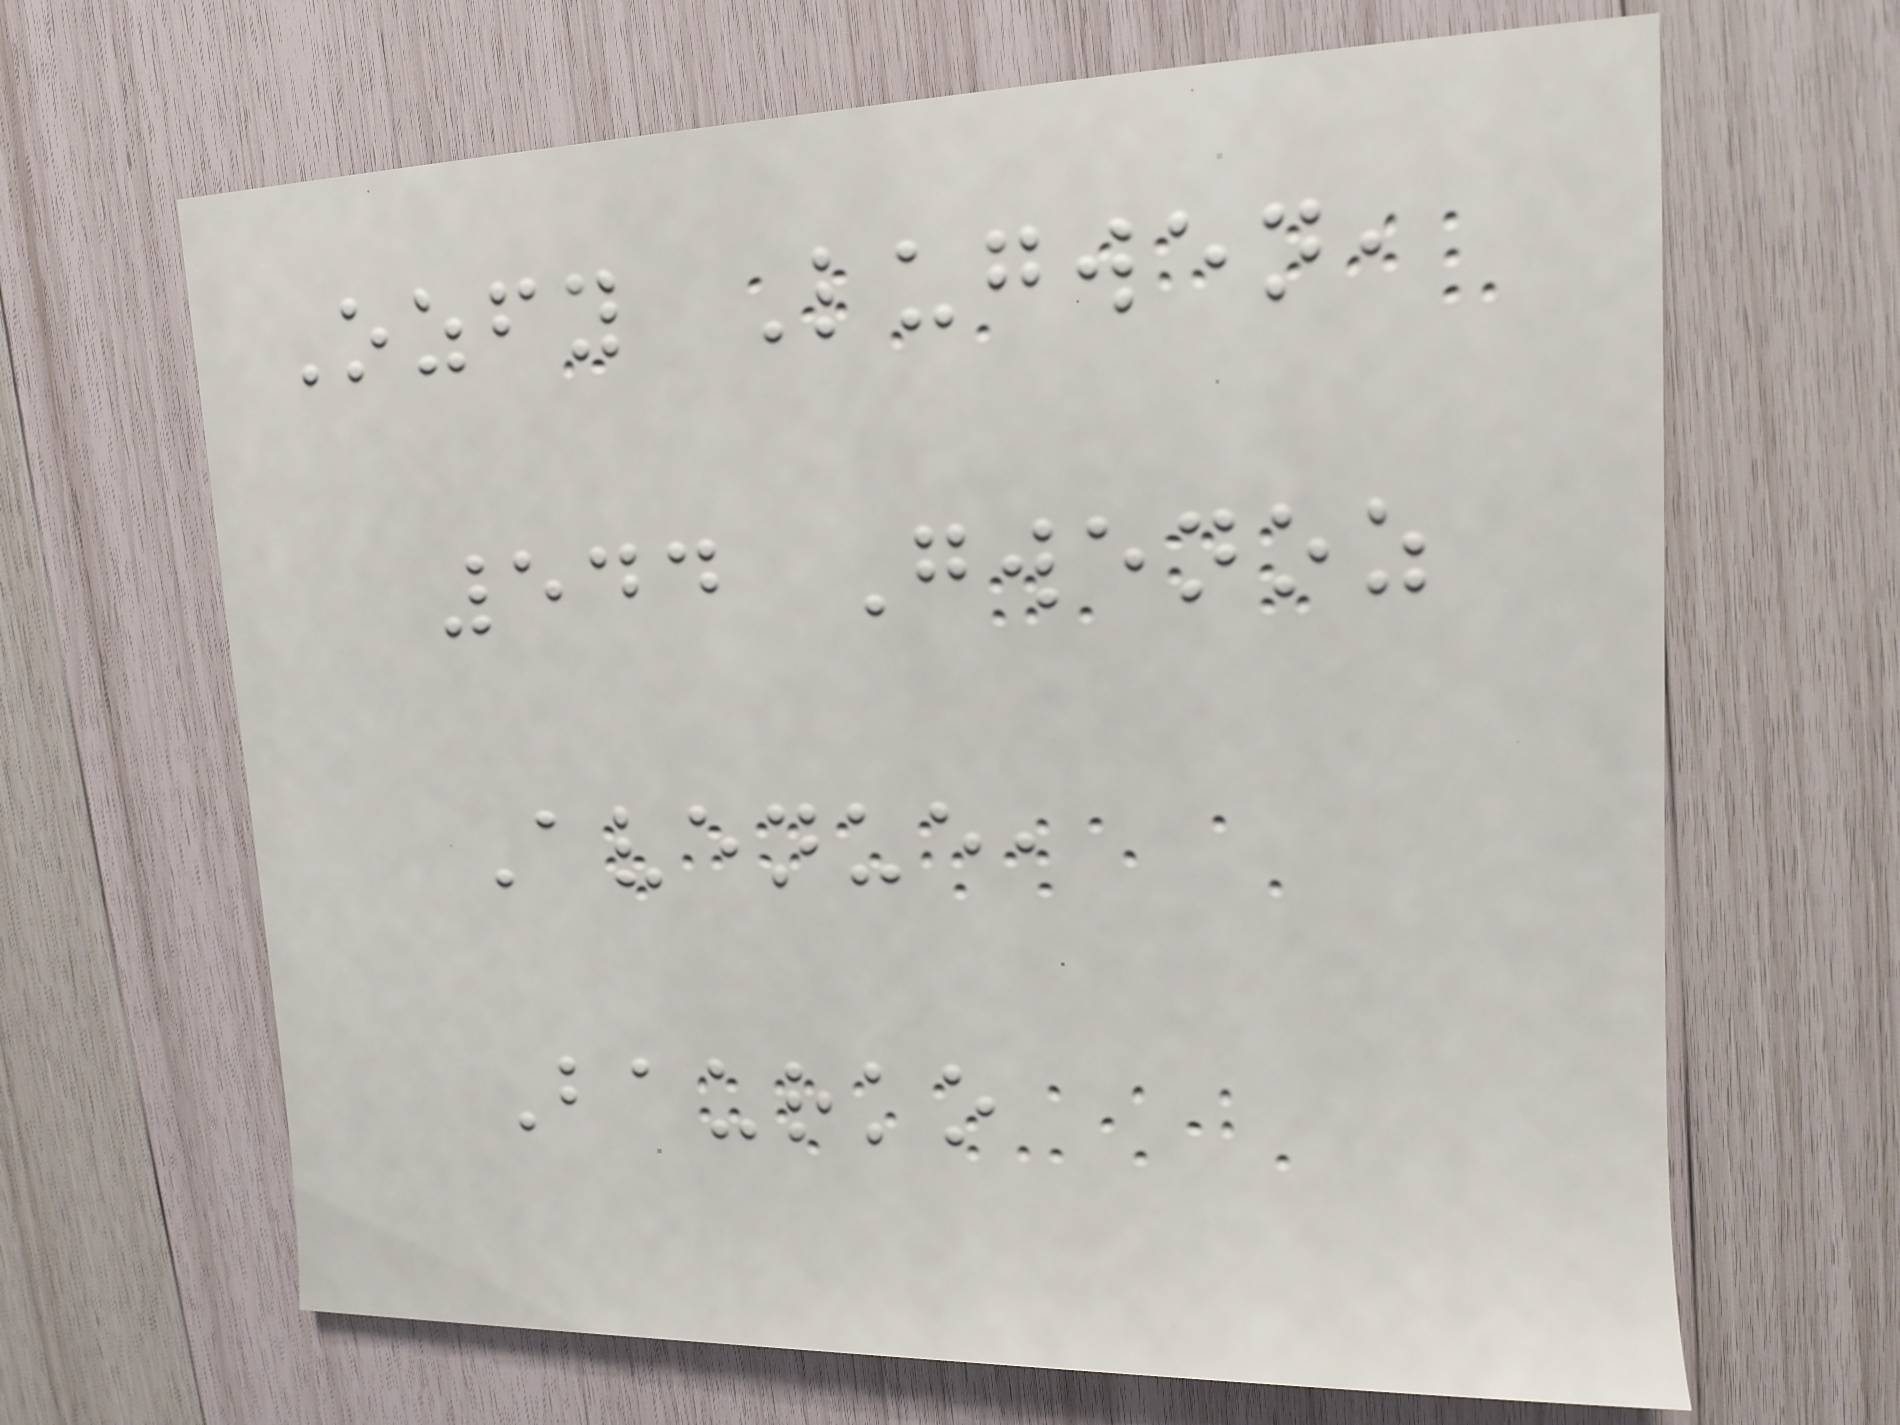Ozfy Lugwen,
544 Gwenoz
Avenue,
Baurko
